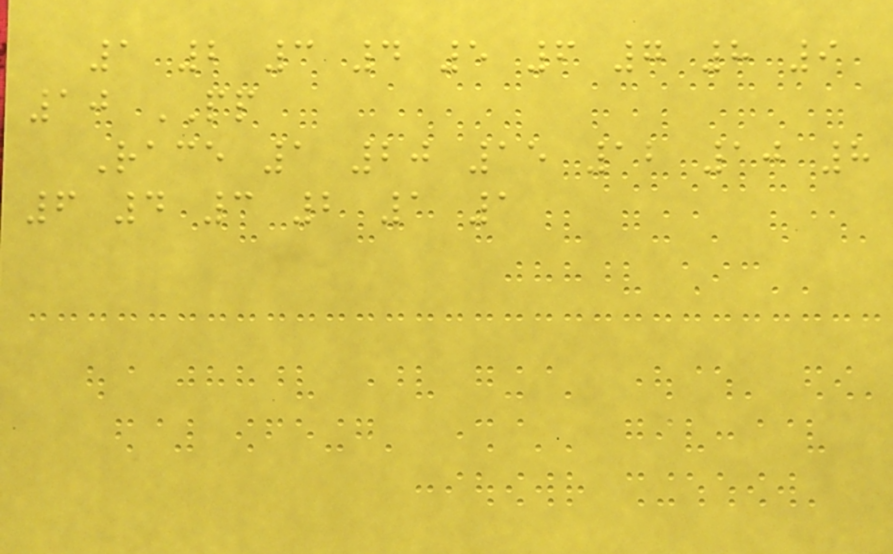1 2 3 4 5 6 7 8 9
10 PP
Race 1 20 15 12 10 8
6 4 3 2 1 1
